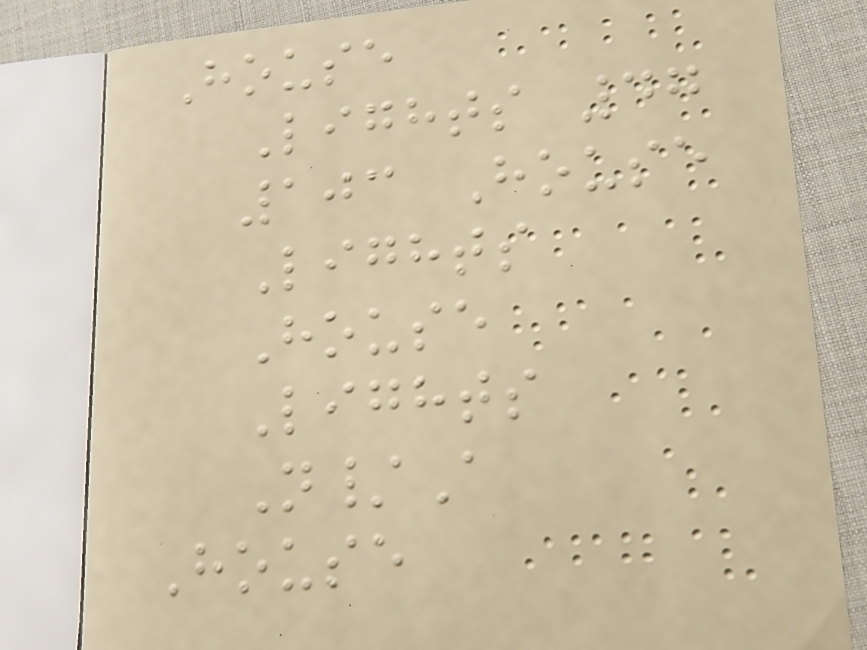House
Lights 47
103 House
Lights
House
Lights
N/A
House
